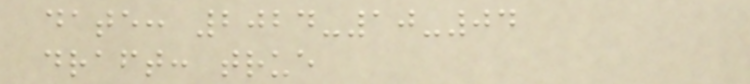date: 2024-10-04
draft: true
